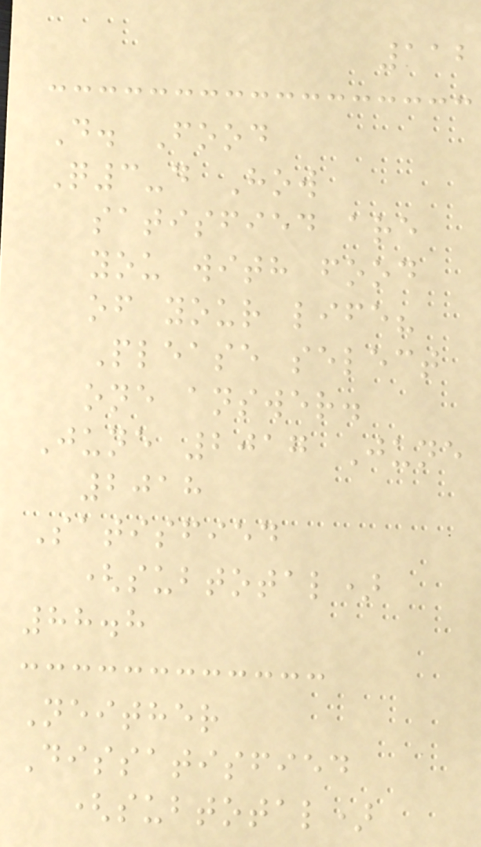112
D. Food
Q3-d How
satisfied are
you with food
of your life?
Please select
one answer.
June 2017 June
2018
Satisfied
(subtotal)
88.8
Neither
Dissatisfied
(subtotal)
